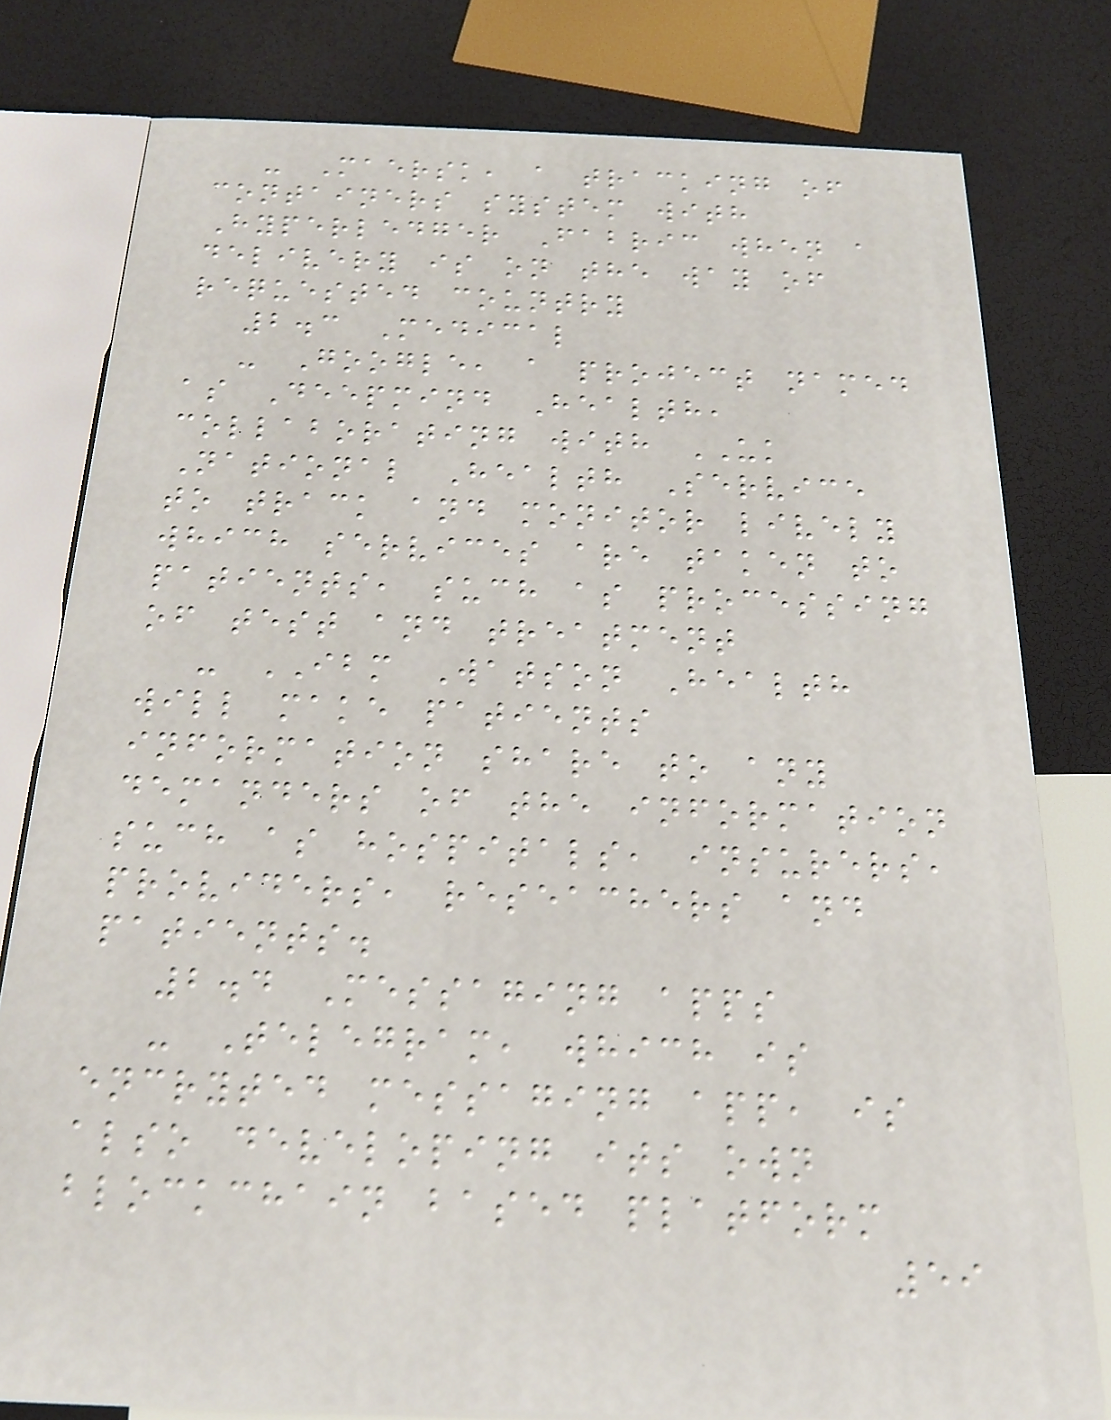- Maersk, a tracking of
containers system with
Hyperledger Fabric when a
delivery is on the way of
requested country
2.3 Medical
- Google, a project named
as Deepmind Health,
collaborating with UK
National Health Service
to track and monitor lively
which services are taken to
patients, such as processing
of test and treatment
- IBM Watson Health
will make patients
information share to any
demanders of the information
such as hospitals, insurers,
providers, reseachers and
patients.
2.4 Messaging apps
- Telegram, which is
encryted messaging app, is
also developing its own
blockchain based platform
59
